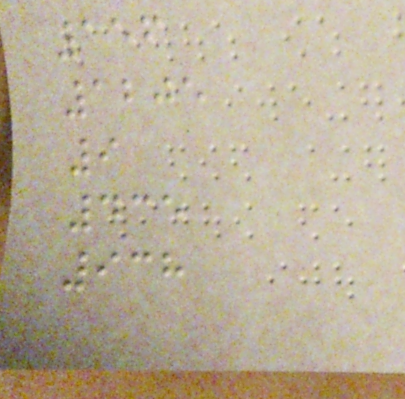156
1205
9
435
938
